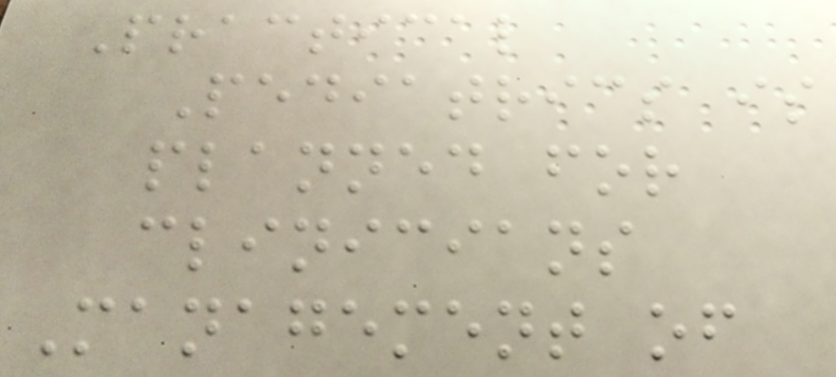Practical
Pediatrics is
planned for
clinicians
Management of
